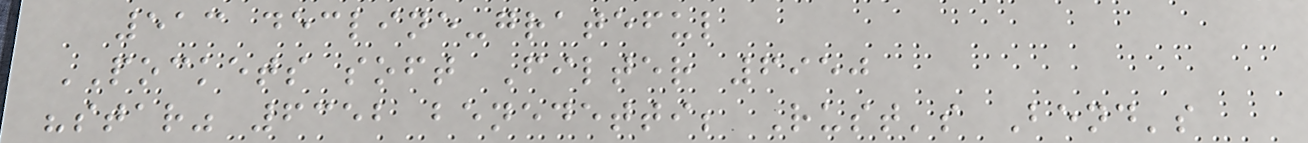513 decline-grateful
POCKETS soft Filter 6950
"star" 6352 benedetti; Rust's Bend's
